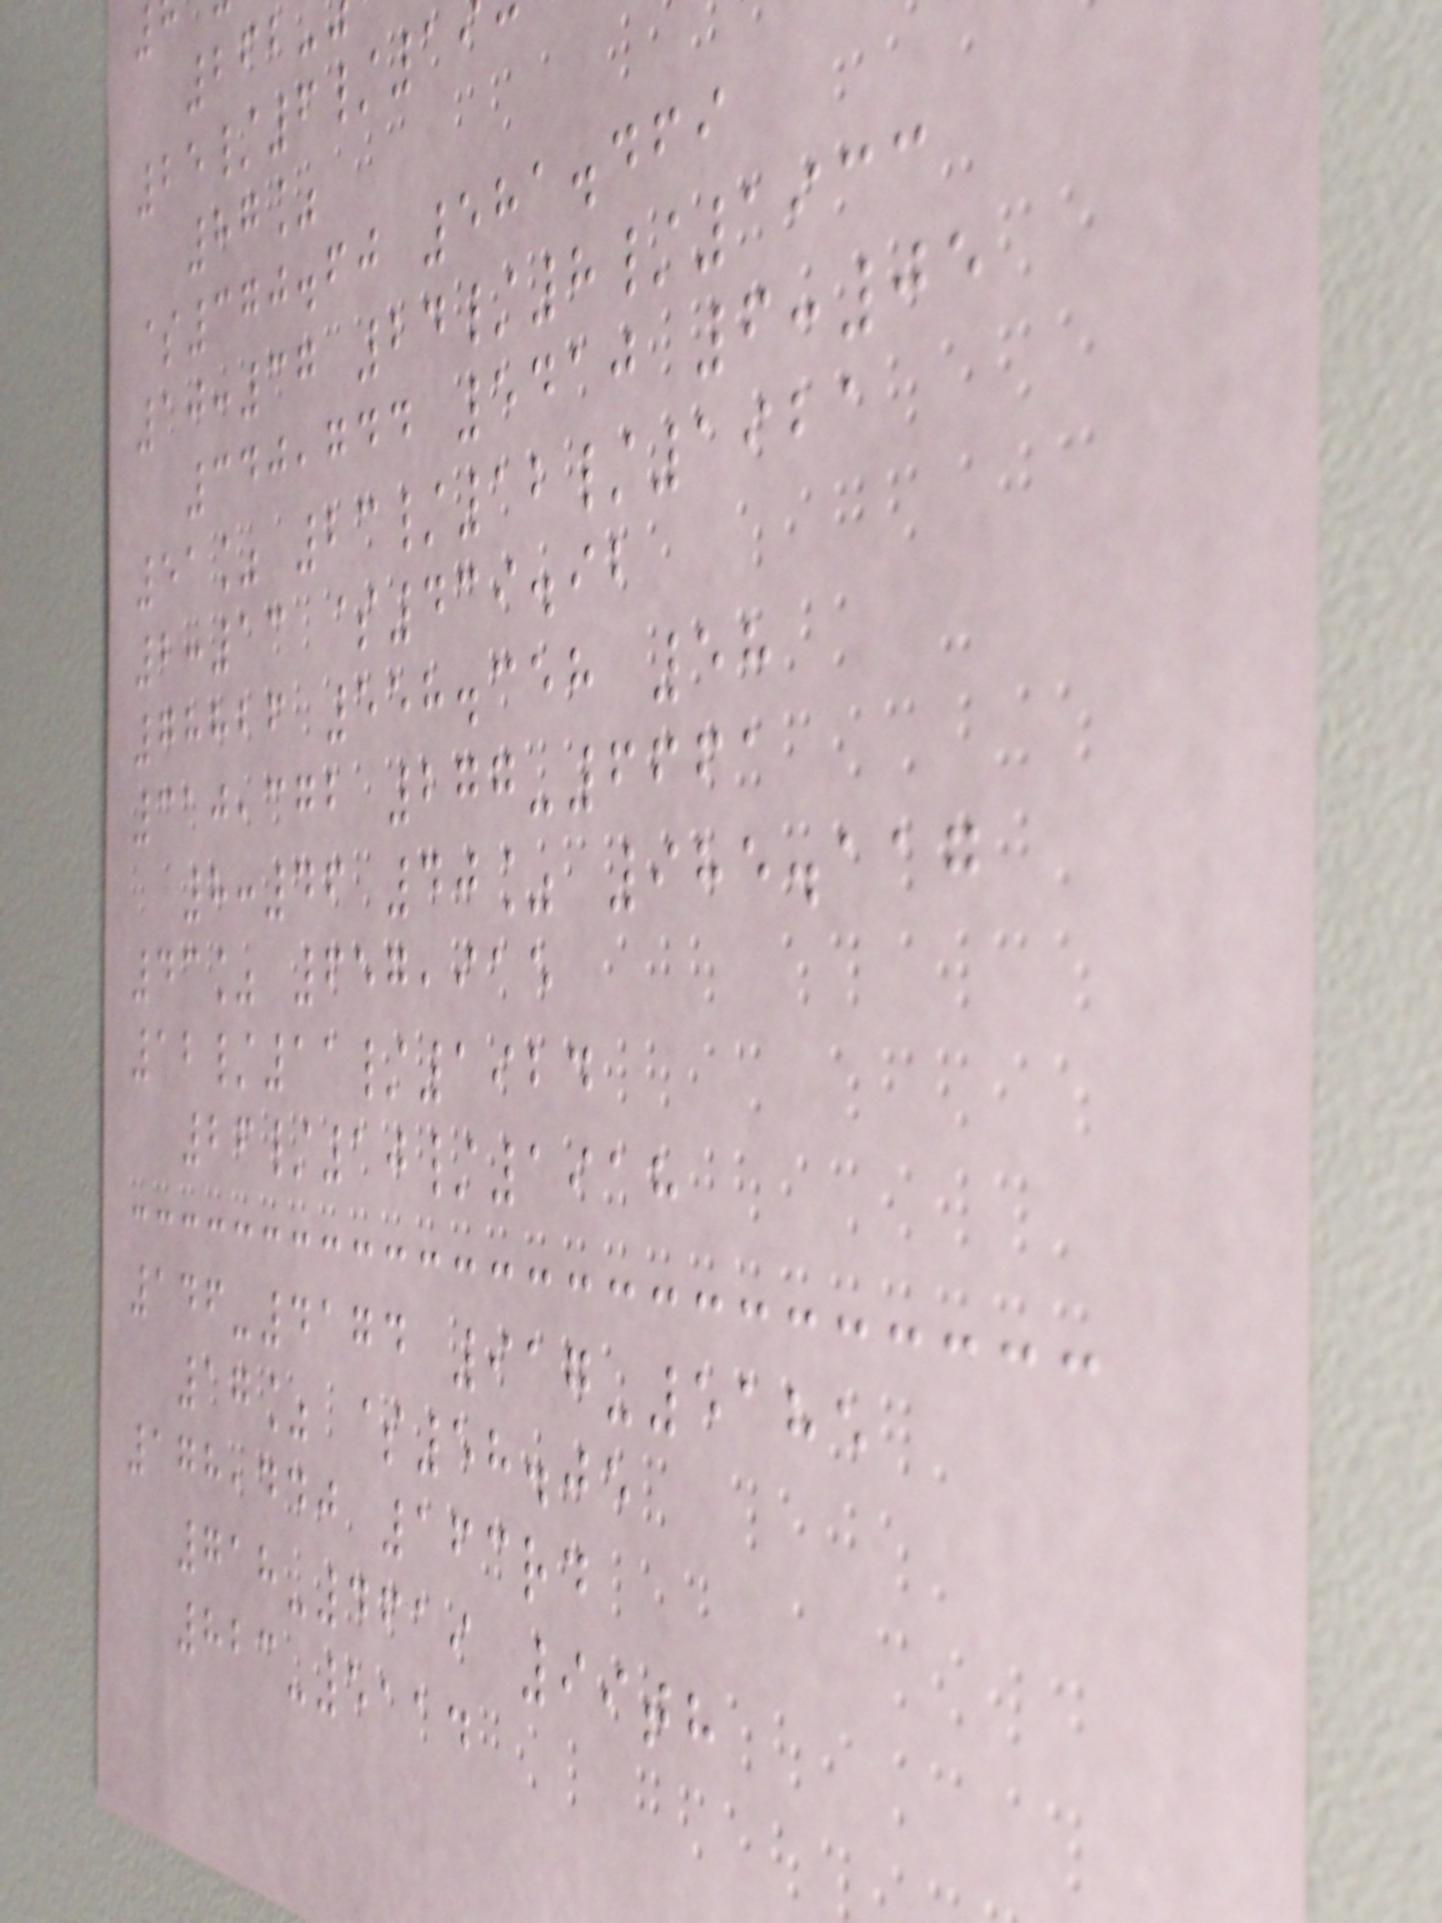25/6/1
87%
$370.60 581.469
10:37 24/8/1933
340,744 5410 6:05
51% 23/12/1921
2:13 $439.92
78826 558.358 58
310,372 277-6661
8:46 40% 985.117
43% 657,915
12/11/1924
26/10/1918
146-4174 917-5185
17% $58.05
178,440 163rd
718-4619 99th
823-5114
